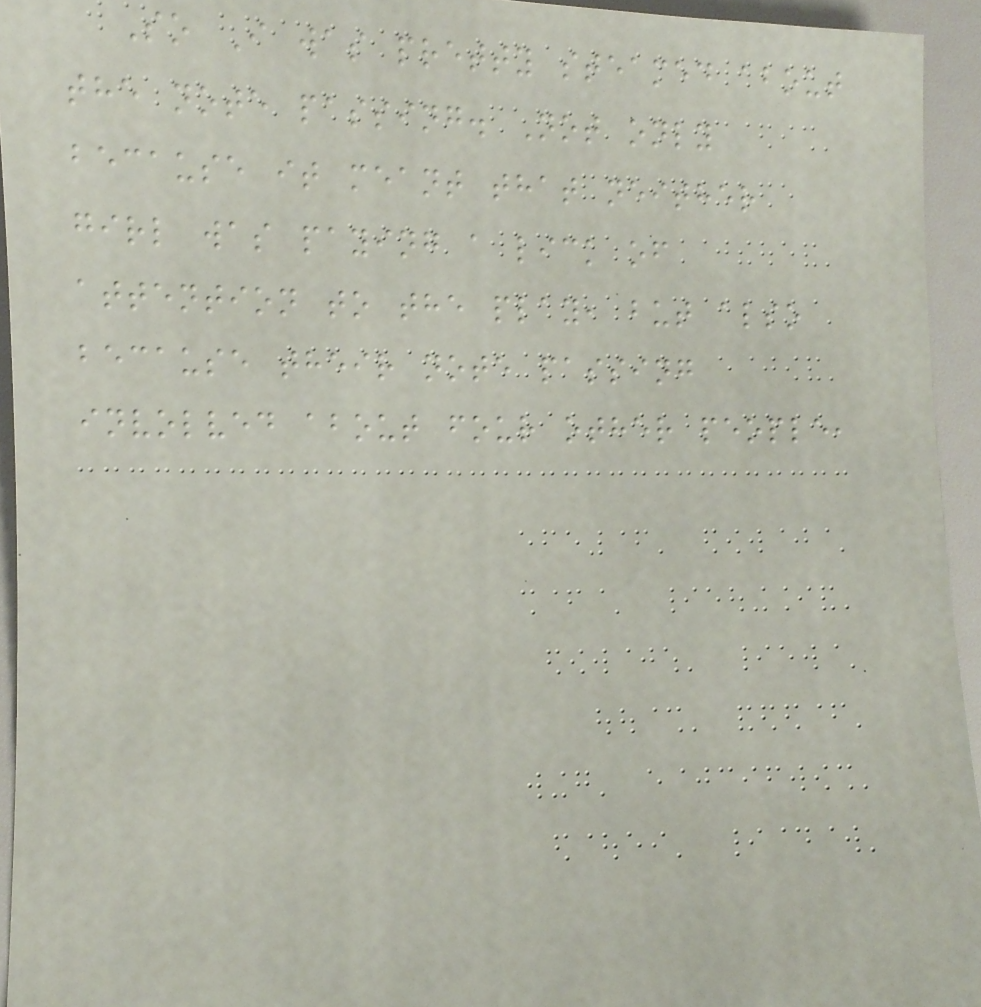So I was pretty steamed about
the note passing. Not only
because it meant that neither
girl was paying a lick of
attention to the play, but also
because their note passing
involved about four other people,
